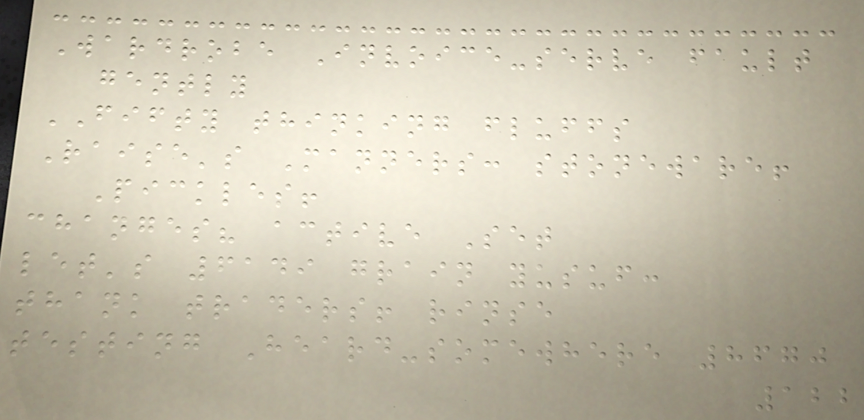Wardrobe Invoice-serve fault
gently
FIFTY thinking fluffs
Raise's Manners: stoneware!
Pickles!
changes? active Set
let's 6149 grain yusuf:
thank traders! rinse
testing Heard-somewhere 8670
122
